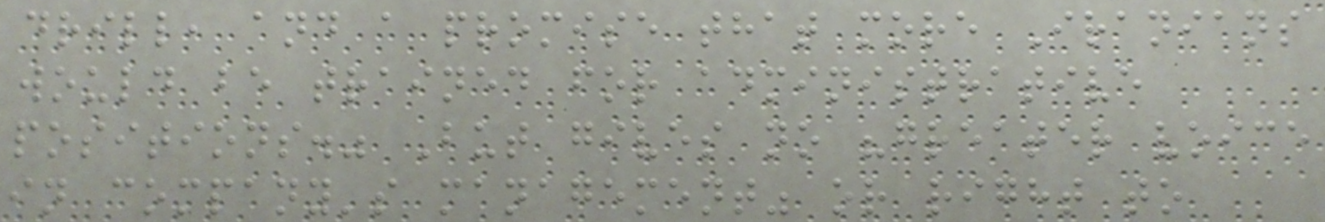drill, and a promise that more Iranians
would be trained for administrative
positions." But gives no "greater voice
in company's management" or right to
